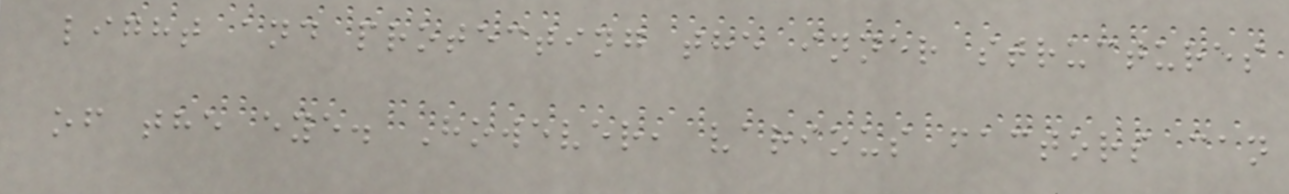light and protecting the inner structures
of the eye. However, various factors can
